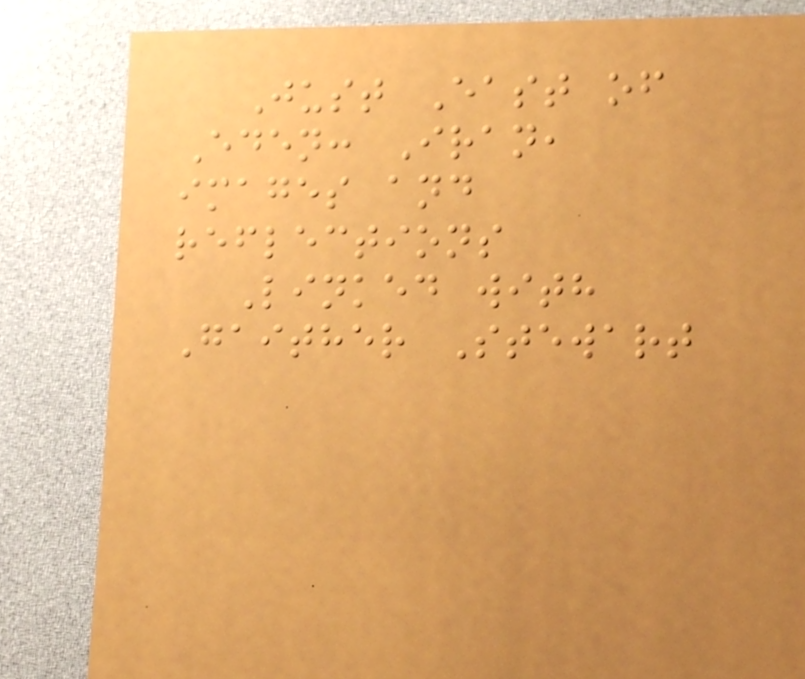Just East of
Eden: Iran,
images and
reflections
Linked with
Gaither Stewart
